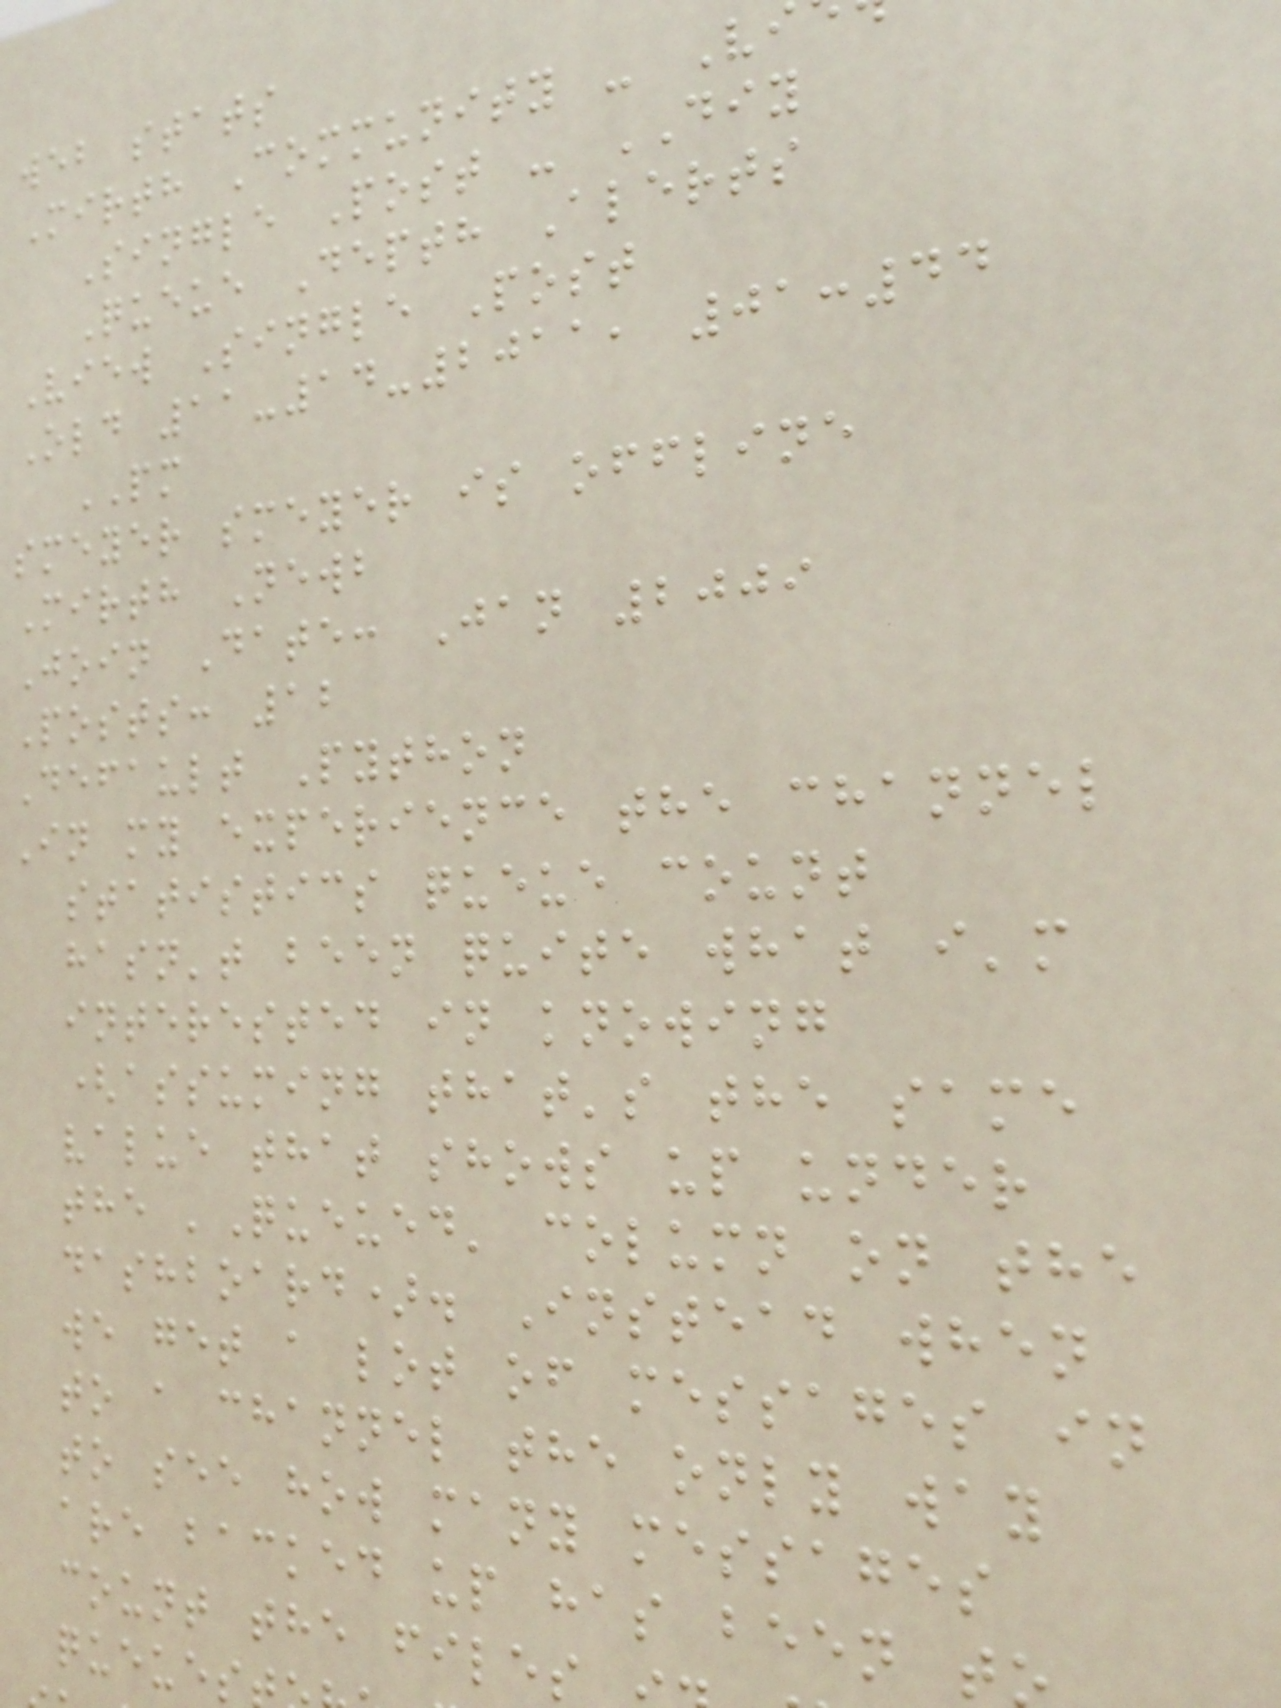web stats
Mirth Community - Vi
Single Post - DIY
Queue Depth Alerts
View Single Post
Old 11-14-2011, 01:44
PM
smeyer smeyer is offline
Mirth Newb
Join Date: Jan 2009
Posts: 12
Default Python
In my experience the channel
statistics queue count
hasn't been quite what i'm
interested in knowing
(assuming that's the same
value that shows up under
the 'Queued' column on the
dashboard). Instead when
we get a lot of messages in
to a channel the only way
to see how many messages
are backed up has been t
count the files
queues
